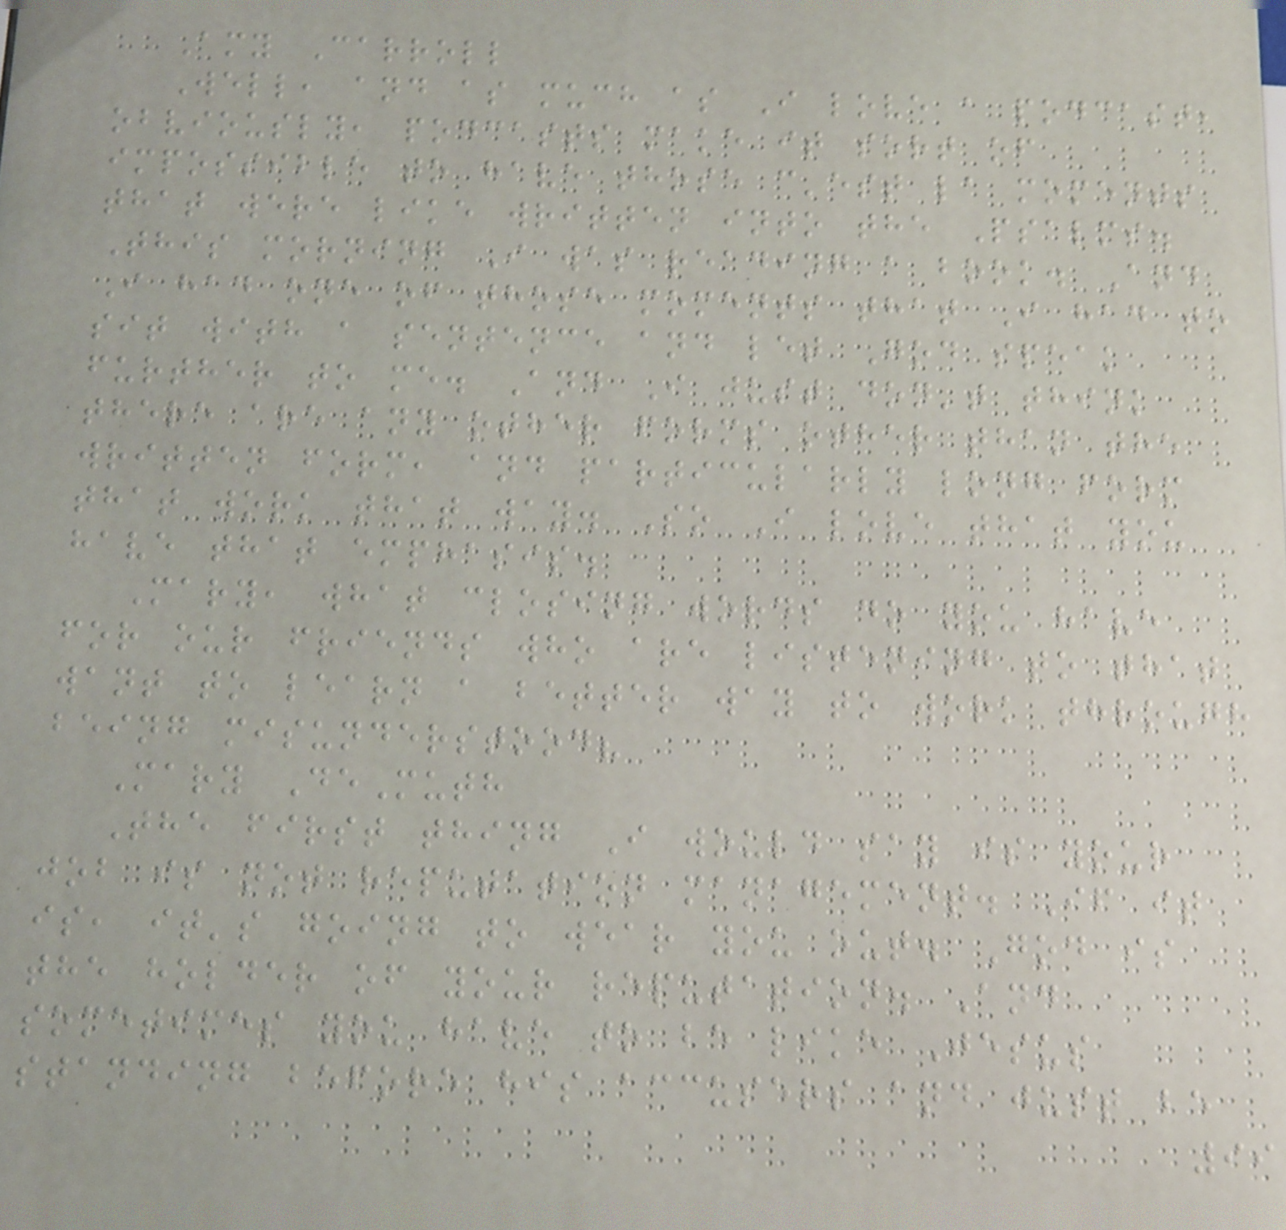Amy Carroll
Well, and as much as I love a podcast,
obviously, podcasts make it sort of
impossible to have those c'est la moments
that were like written into the Psalms.
This morning I was reading a book. And
I had one of those moments that I had to
sit with a sentence and let God speak
further to me. And I just don't think
there are any other forms other than the
written form, and particularly long form
that work that way. So I love that you
have that emphasis.
Mary, what closing words do you have
for our friends who are listening to that
want to learn a better way to work through
being misunderstood?
Mary DeMuth
The first thing I would say is your
job is not reputation management. If it
is, it's going to wear you out. God is
the holder of your reputation. And
sometimes you have to be like Jesus
standing before his accusers and just be
99
